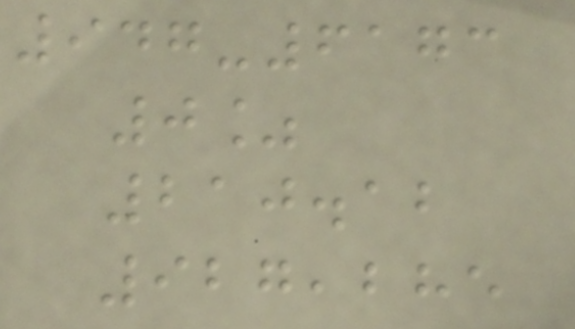947-6173
0%
210.12
927,285
